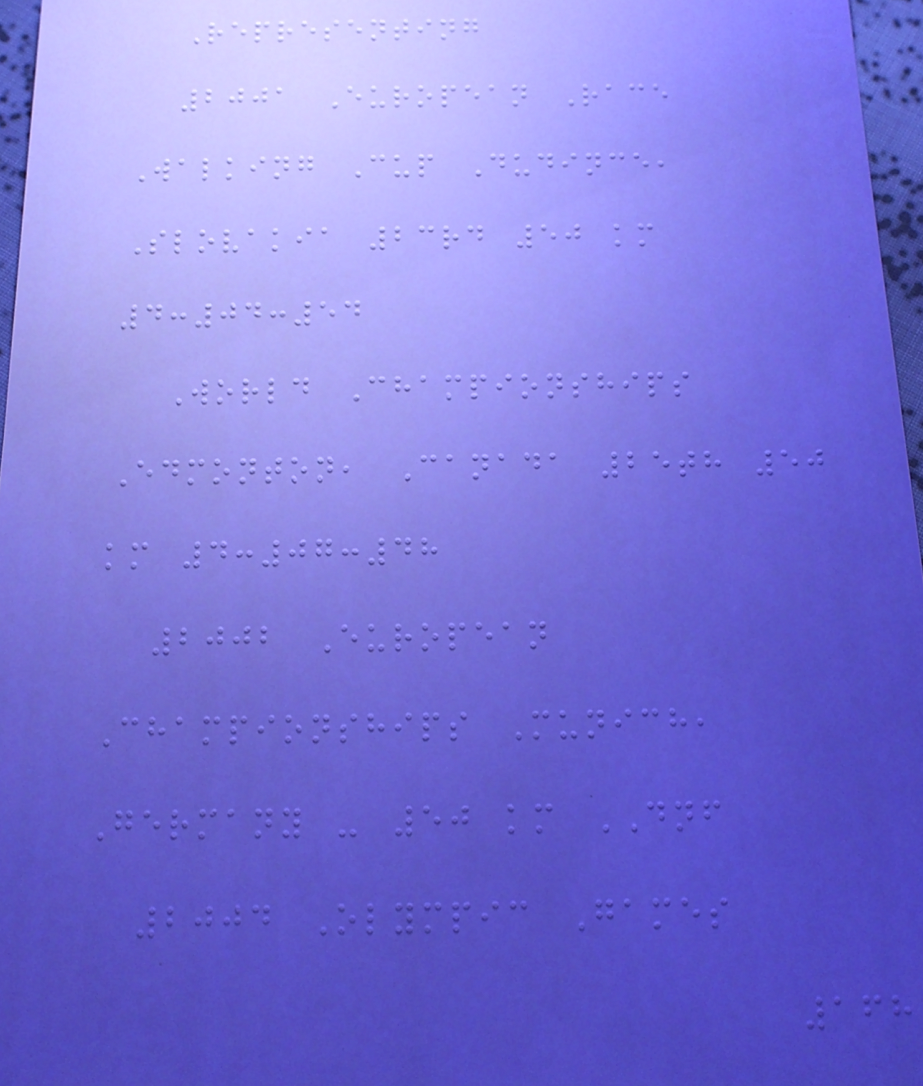Representing
2001 European Race
Walking Cup Dudince,
Slovakia 23rd 50 km
4:04:54
World Championships
Edmonton, Canada 25th 50
km 4:07:48
2002 European
Championships Munich,
Germany - 50 km DNF
2004 Olympic Games
168
